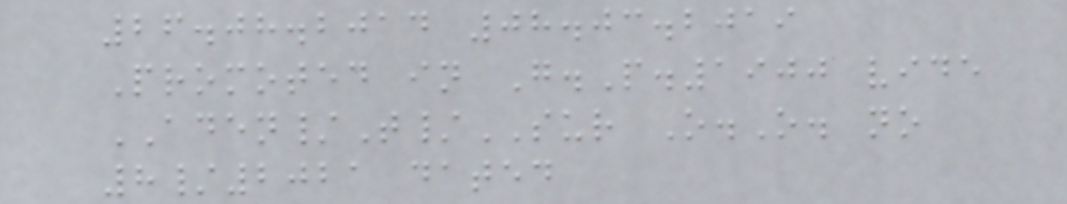26.08.2014 08.03.2019
Promoted in G.P.1900 vide
ADEN/T/SUR O.O. no
8/2021 dated
